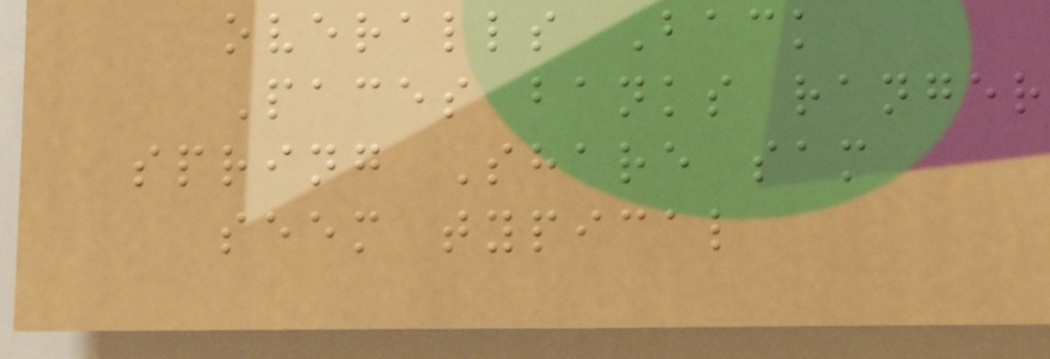overalls Back
Paces banks ranger
spring Share sam
seem typical
